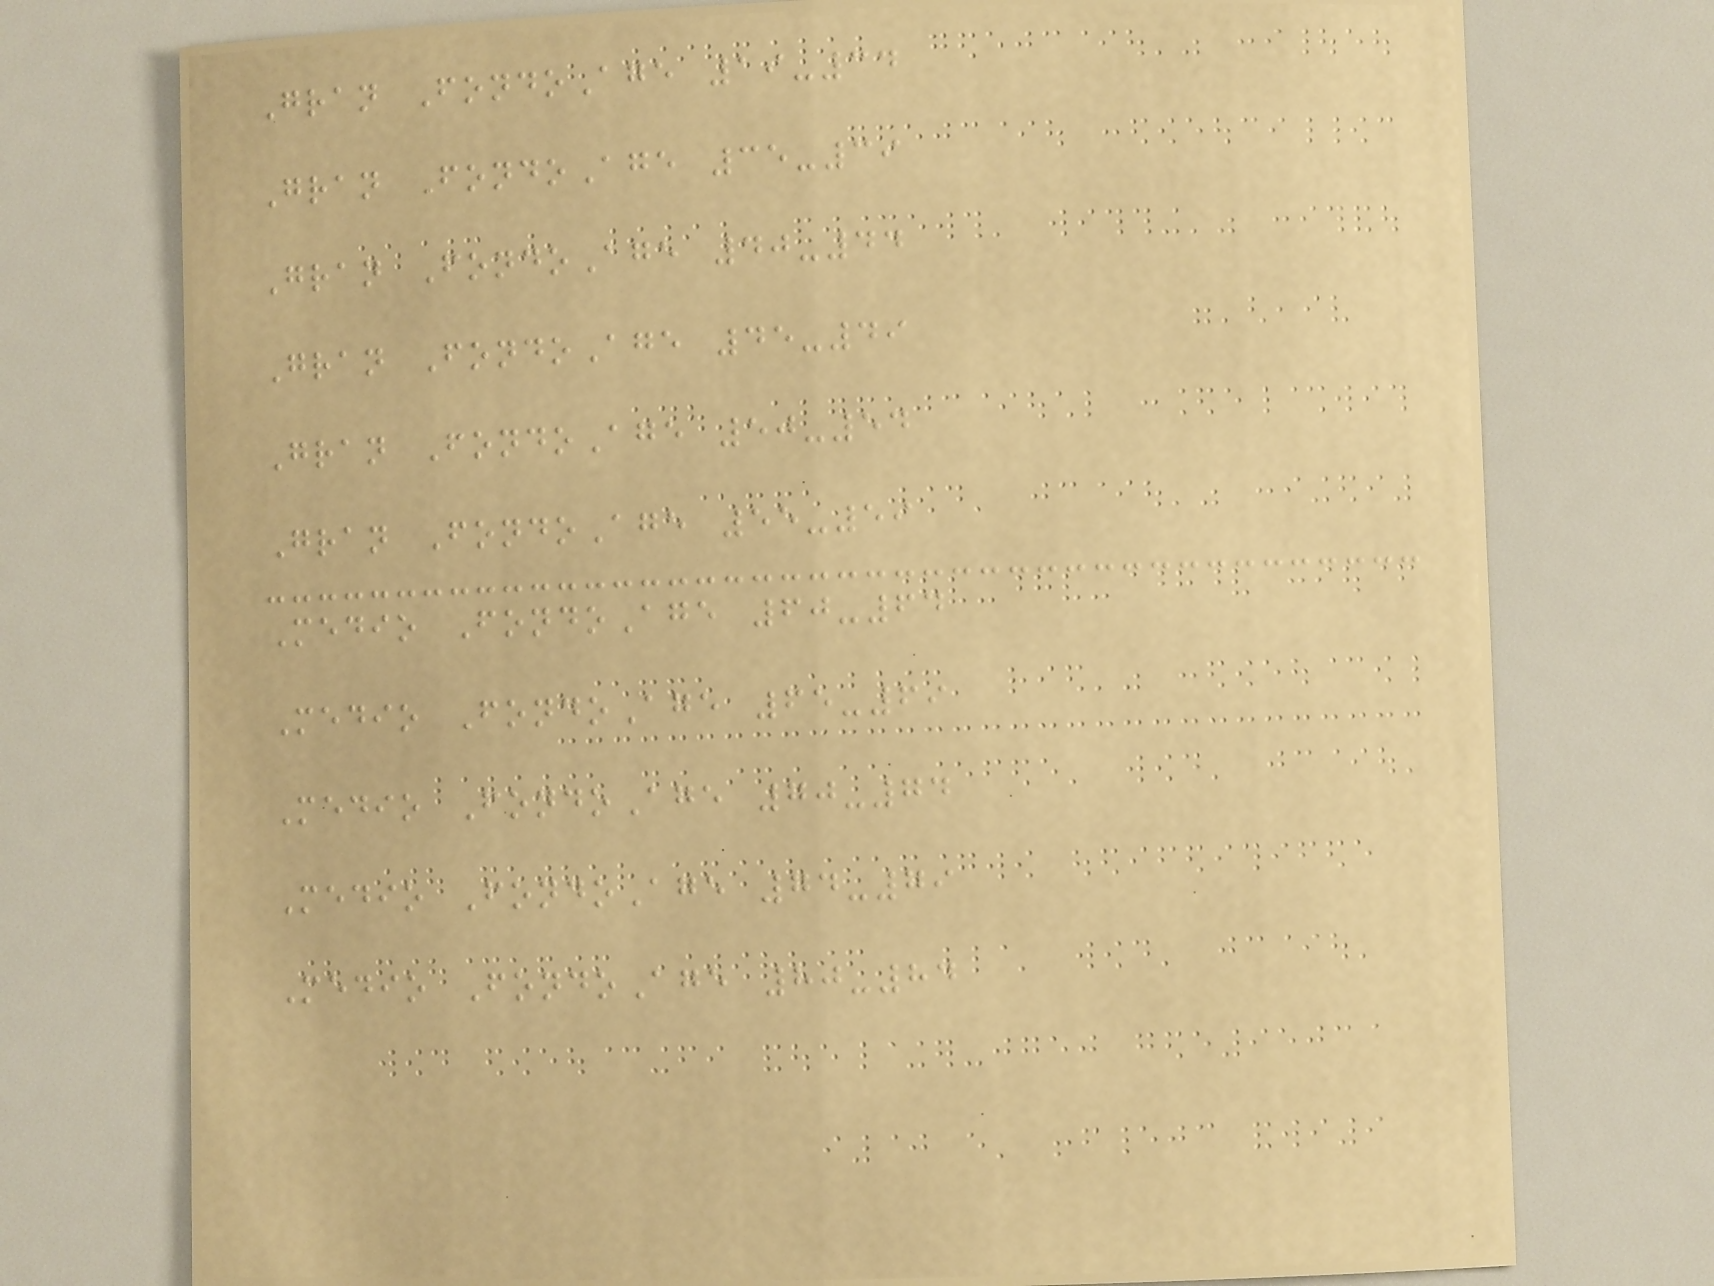Gran FondoAge 19-34
Gran FondoAge 35-39
Gran FondoAge 40-44
Gran FondoAge 45-49
Gran FondoAge 50-54
Gran FondoAge 55-59
Medio FondoAge 60-64
Medio FondoAge 65-69
Medio FondoAge 70-74
Medio FondoAge 74-79
Medio FondoAge 80-84
